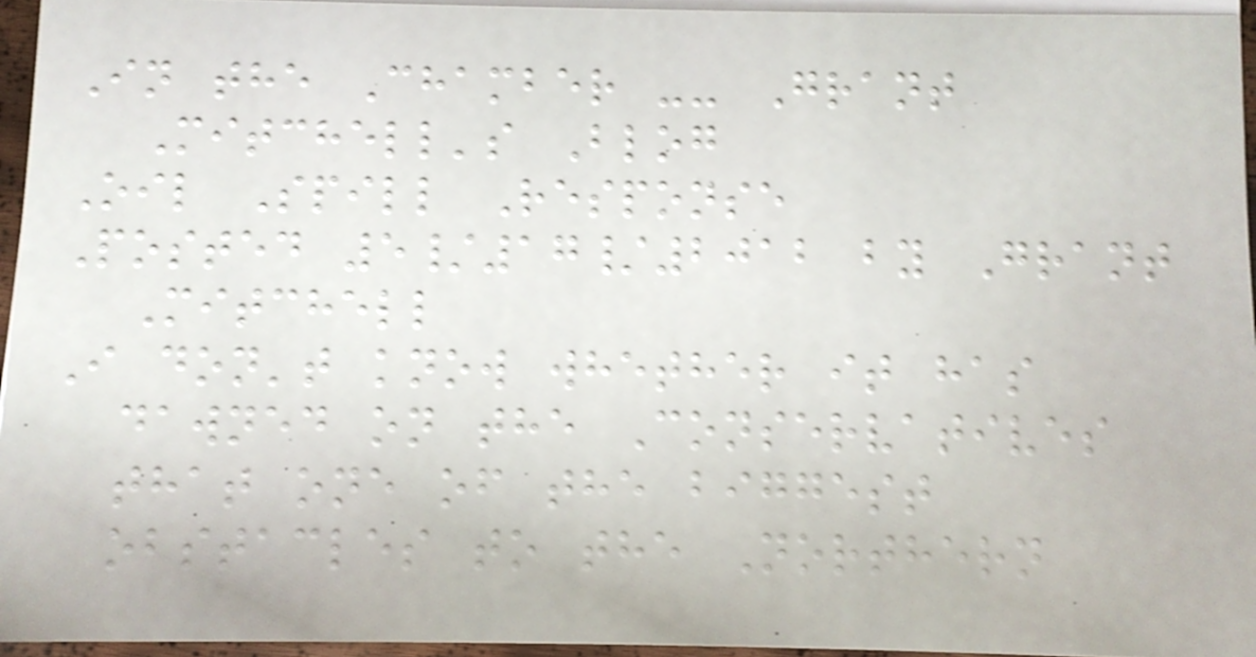In the Chamber -- Grant
Mitchell's Blog
Oil Spill Response
Posted 5/17/2012 by Grant
Mitchell
I don't know whether it has
dawned on the Conservatives
that one of the biggest
obstacles to the Northern
